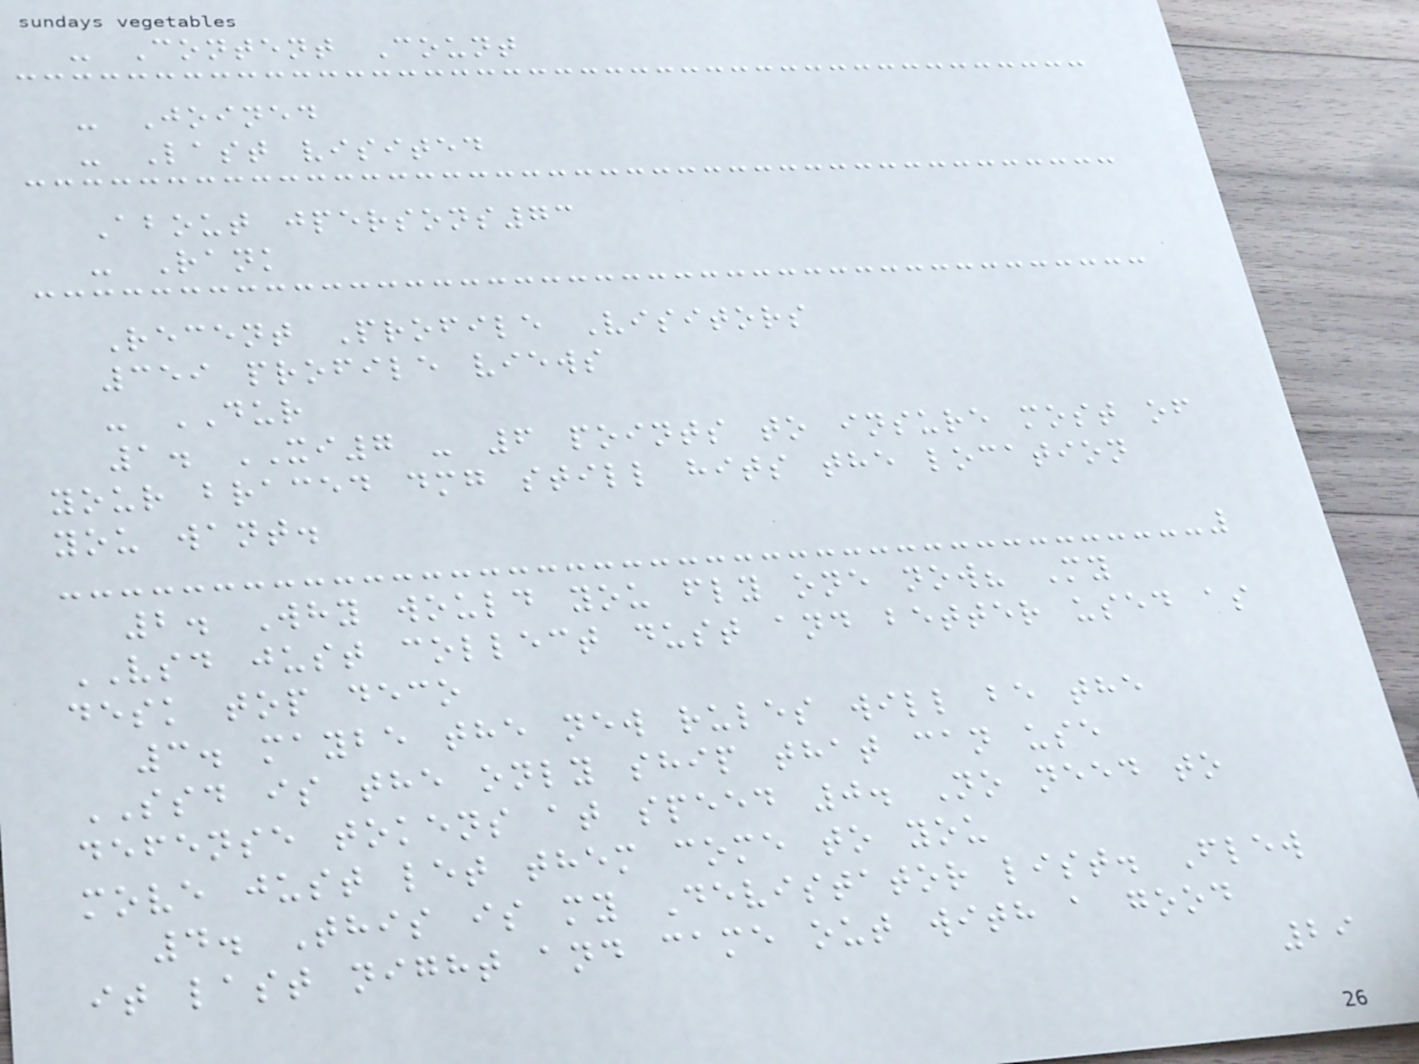- Content Count
- Joined
- Last visited
About jpersons73
- Rank
Recent Profile Visitors
359 profile views
- DUR
1. XI7 - 6 points to insure most of
your braced dmg still hits the location
you want.
2. Why would you fly one now? My
VSD just collect dust and better used as
desk top deco
3. maybe the new rules will be the
SSD is the only ship that can use
defense tokens at speed 0. No need to
move just let them come to you
4. This is my Devistator list. Flew
it last night and came out with a good
29
